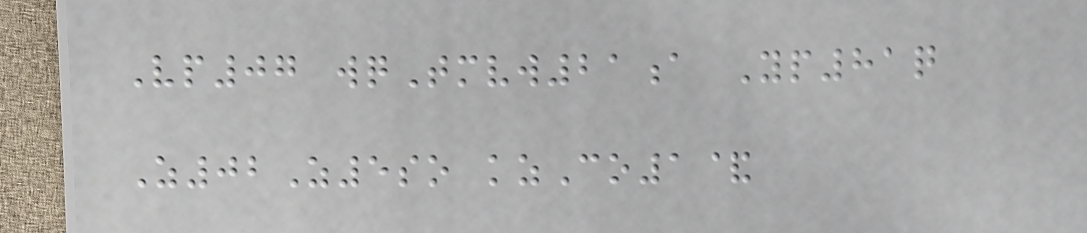Vp07 wqTmvw21a Yp81q
Z02Z5so kzCo1&
